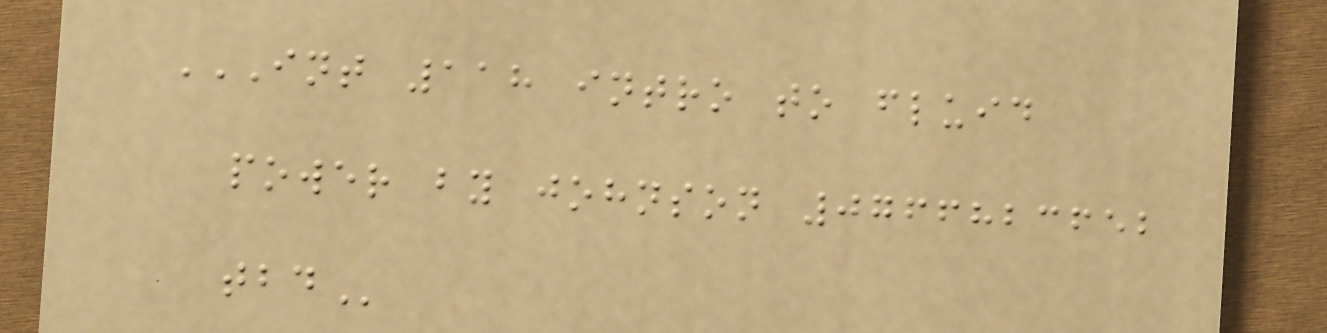INT 118 INTRO TO FLUID
POWER BY JOHNSON 0766823652
TBD
